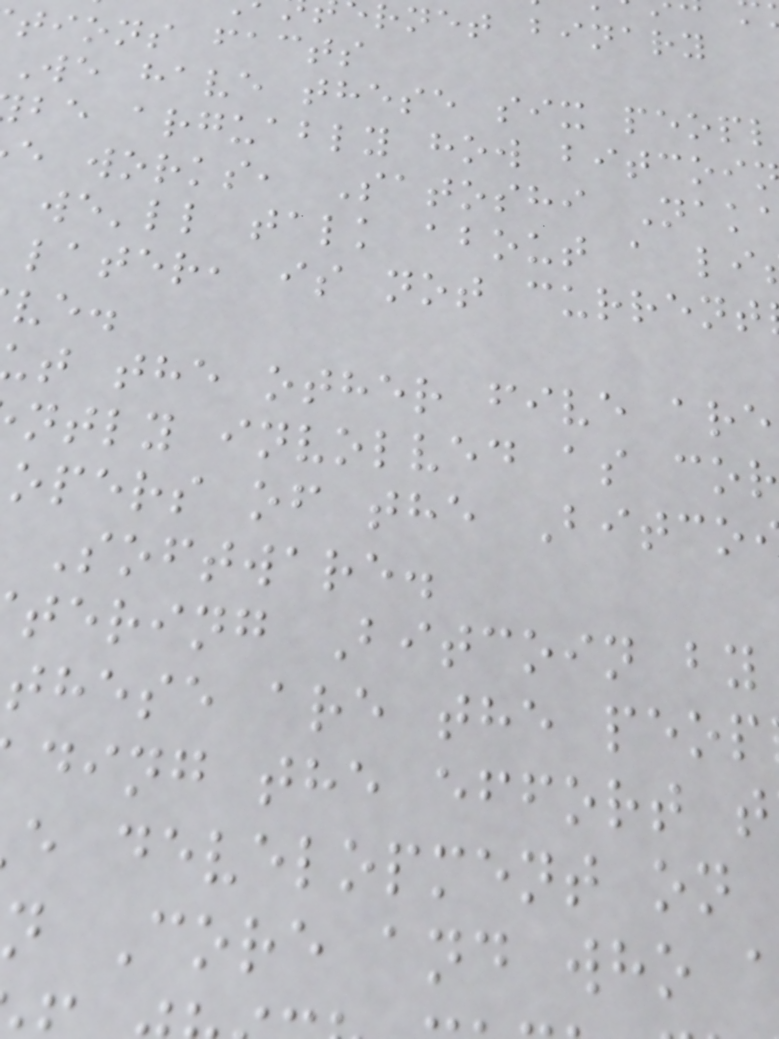rnet binary
tions facts
We have these six peopl
be arguably how bitcoi
e works, Satoshi Nak
we'll talk about a li
later, is not current
t the other five are
ntly involved as cor
opers of the Bitco
Software.
tering Bitcoin by
these are the peop
ding the effort t
e development on
n Core and who
